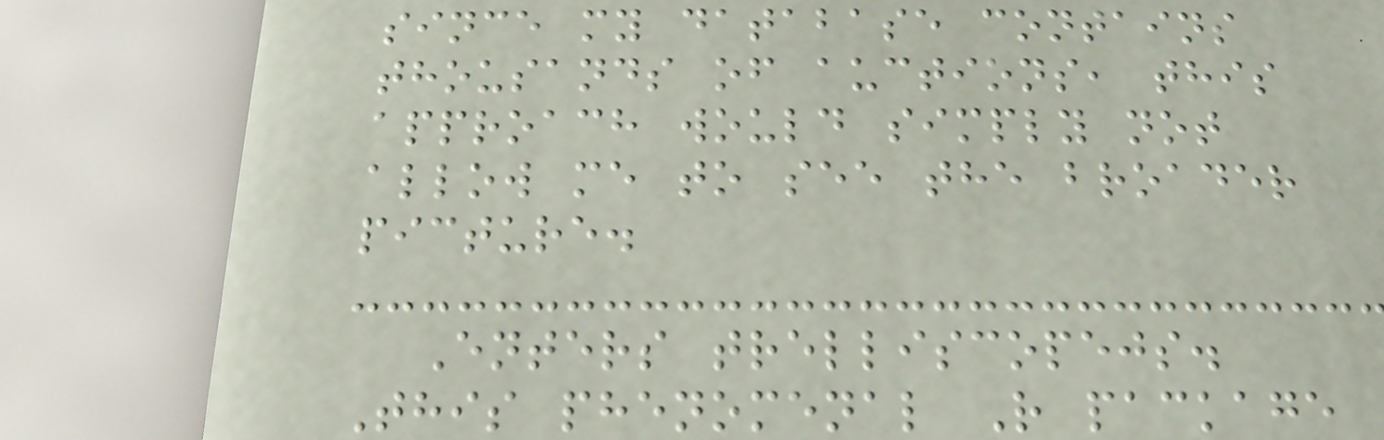since my database contains
thousands of auctions, this
approach would simply not
allow me to see the broader
picture.
Enters trelliscopejs.
This phenomenal R package
